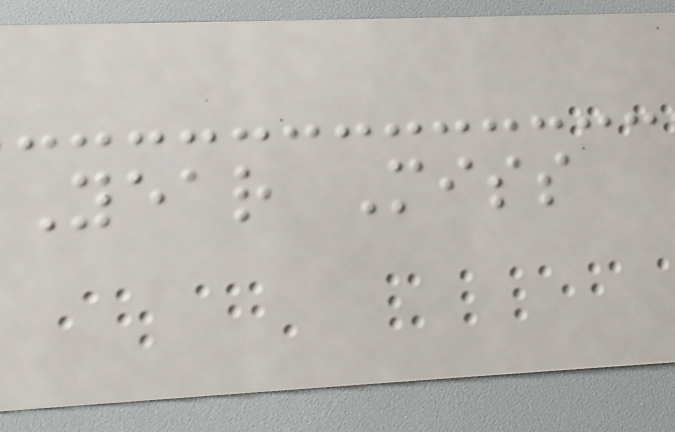Year Miss
